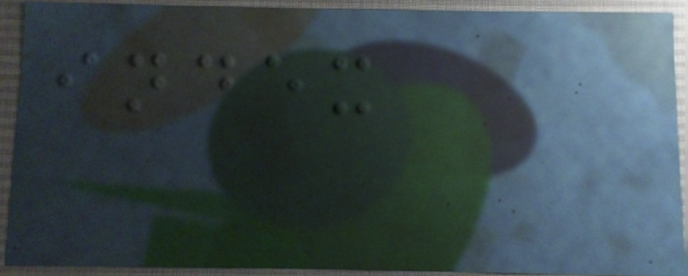index
